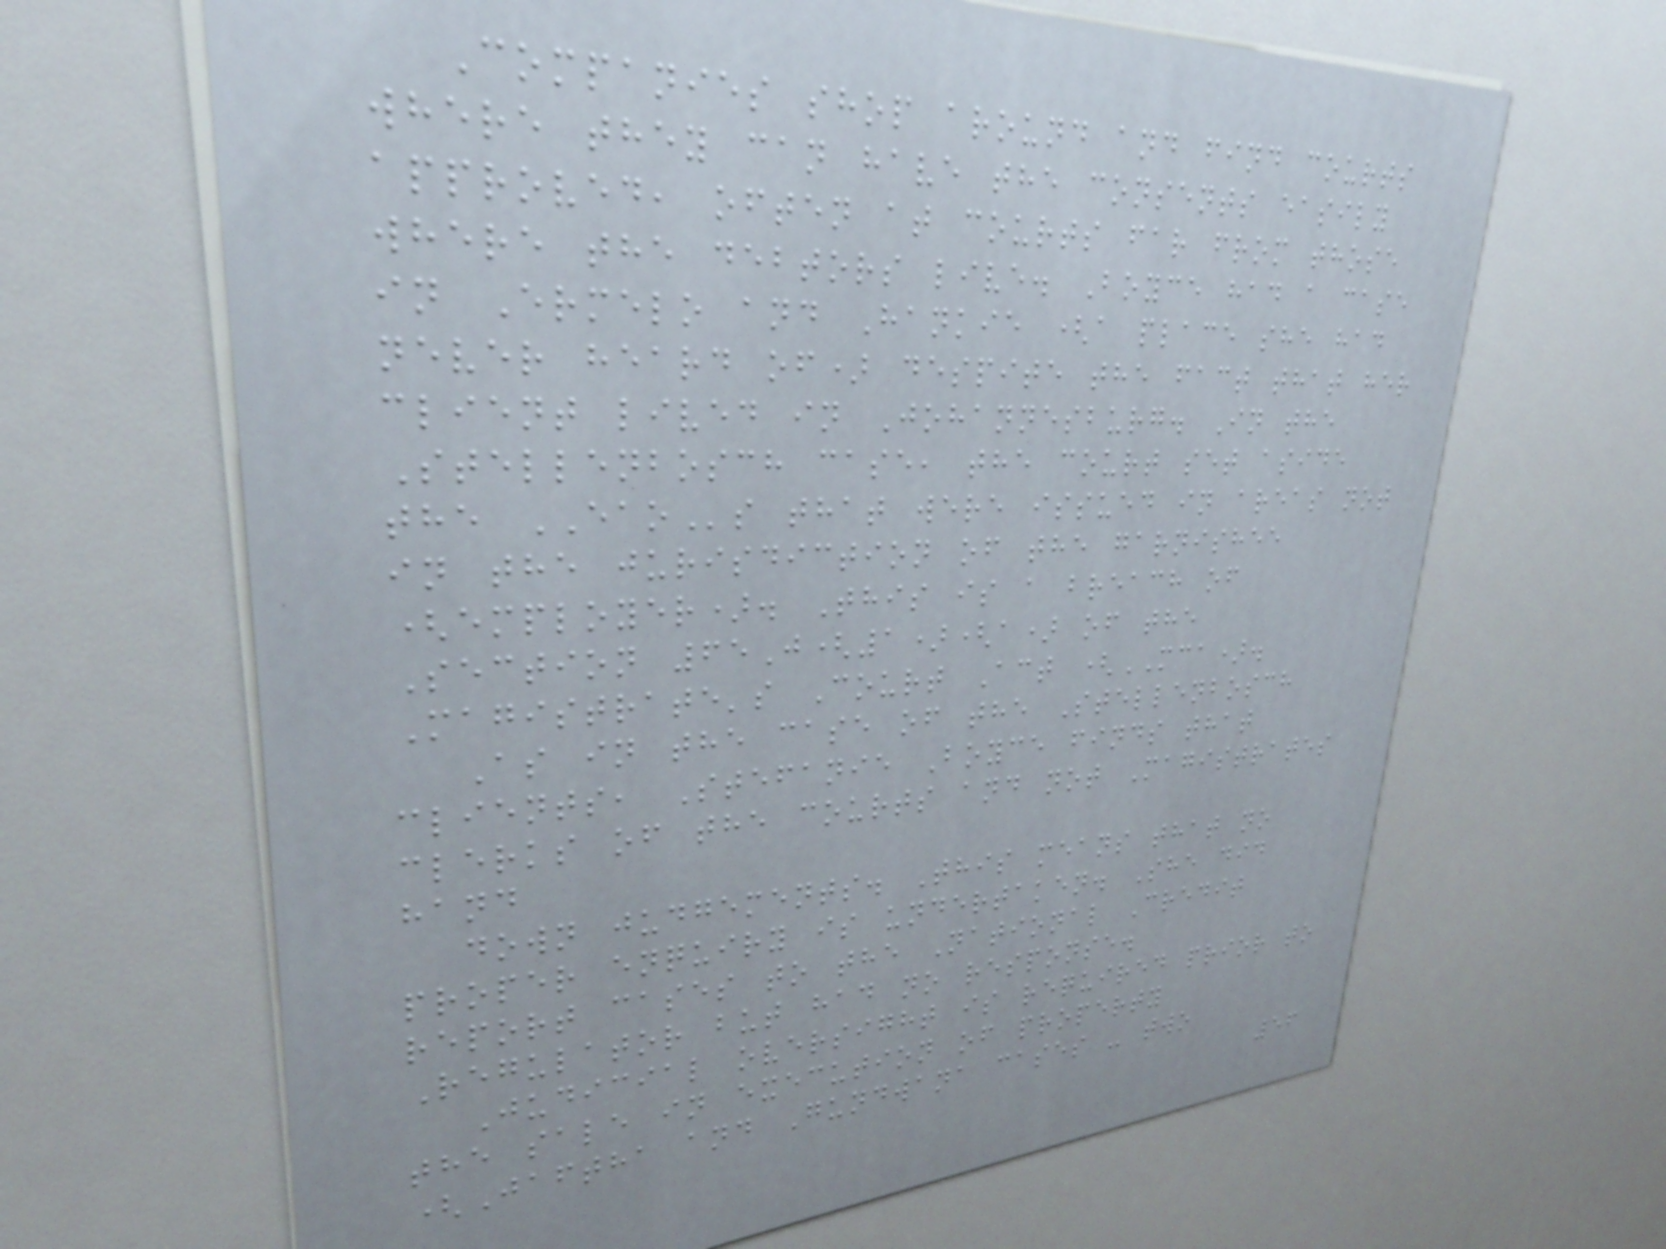Companies shop around and find courts
where they can have the consents easily
approved, often at courts far from those
where the debtors live. Boyce had a case
in Ermelo and Hankie (a place she had
never heard of) despite the fact that her
client lived in Johannesburg. In the
Stellenbosch case, the court set aside
the EAOs that were issued in areas not
in the jurisdiction of the garnishee
(employer). This is a breach of
Section 65J(1)(a) of the
Magistrate's Court Act (MCA).
As in the case of the Stellenbosch
clients, Stefanie Boyce finds that
clerks of the courts and not Magistrates
hand
down judgements. This means that no
proper enquiry is undertaken. She did
report cases to the National Credit
Regulator but had no response.
Judicial oversight is required prior to
the sale in execution of property
(Jaftha and Gundwana cases - two
56
